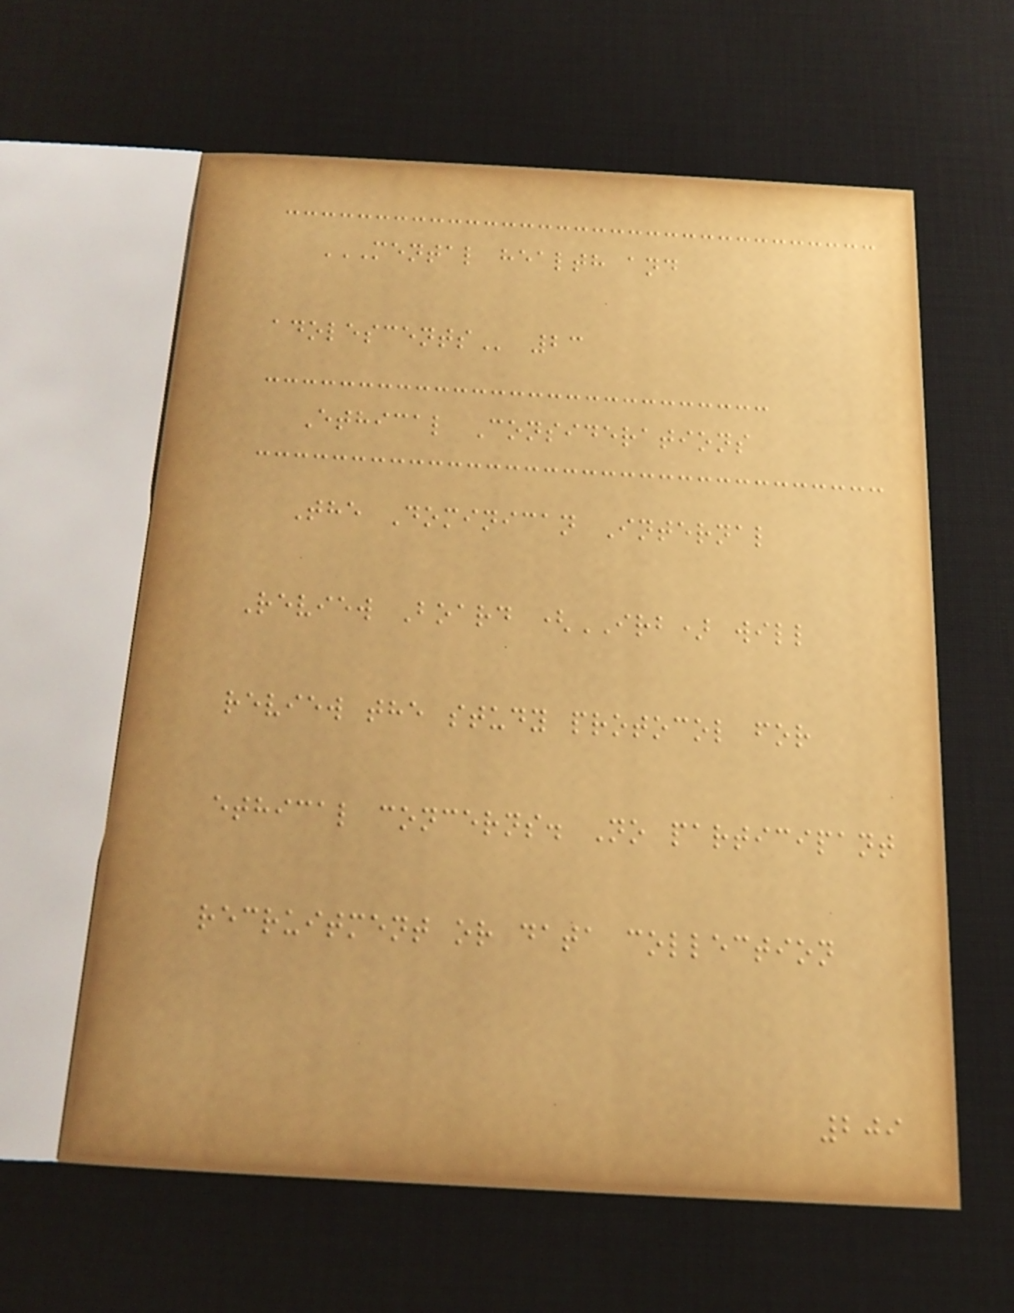MENTAL HEALTH AND
ADOLESCENTS 23
Ethical Considerations
The Dominican Internal
Review Board (IRB) will
review the study protocol for
ethical concerns. No participant
recruitment or data collection
209
